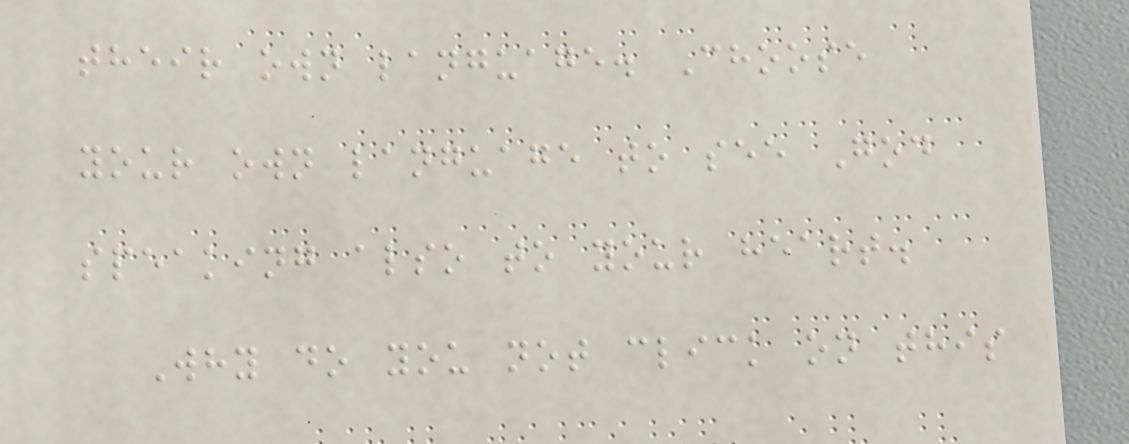their own language. Choose
your own language to see God
speaking also to your heart.
Why do you not click on this
